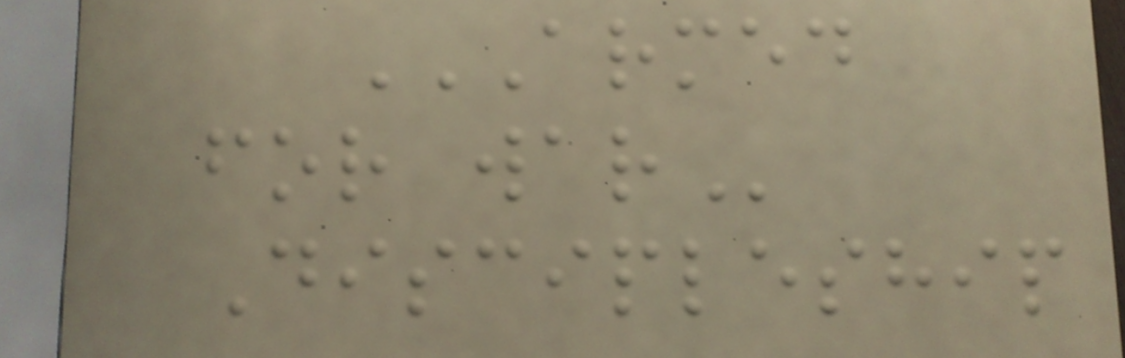ARMED
FOR WAR
Discipleship
